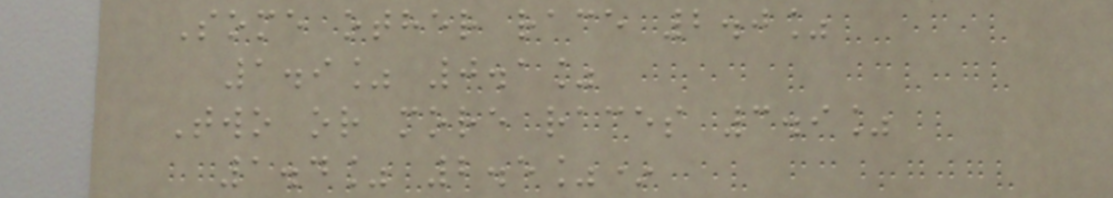Some other race 2.0%
1.9% 0.1%
Two or more races 3.9%
1.4% 2.5%*
